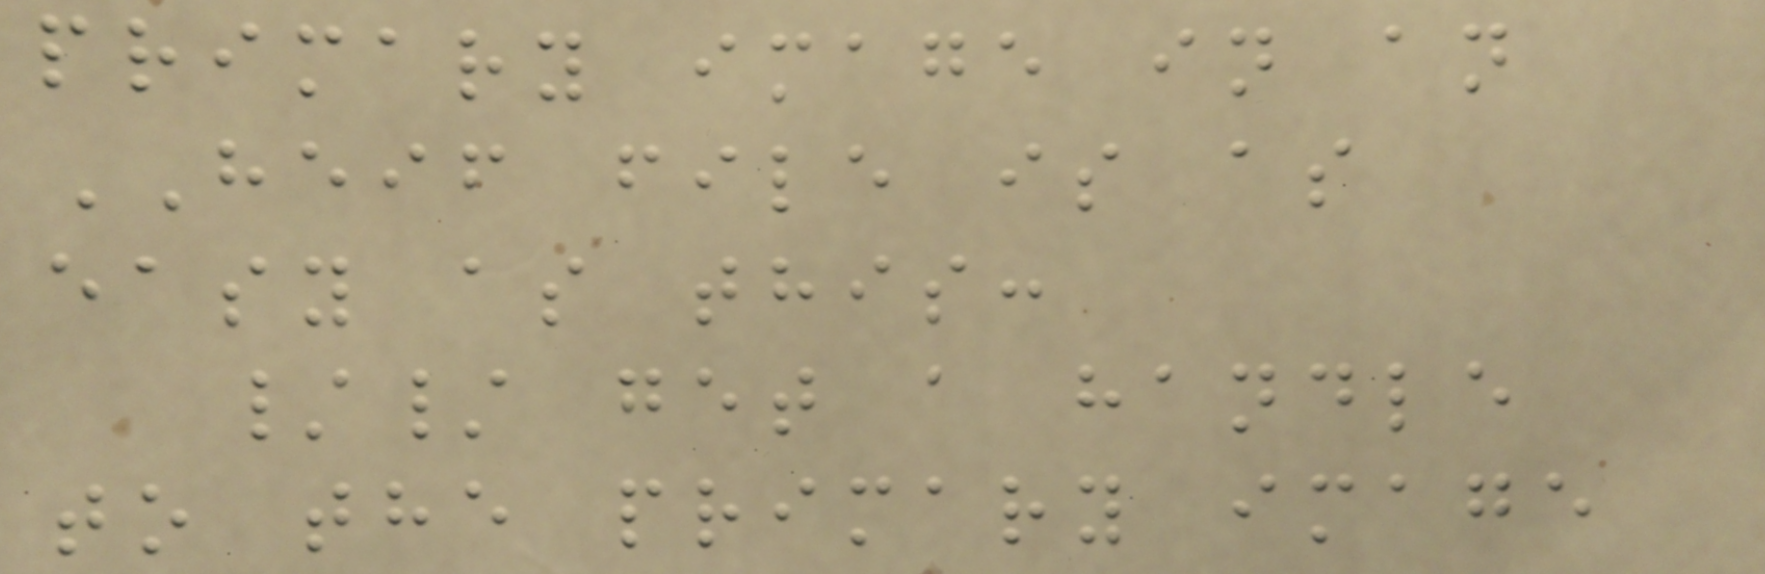primary image in an
HEIF file is as
easy as this:
// get a handle
to the primary image
